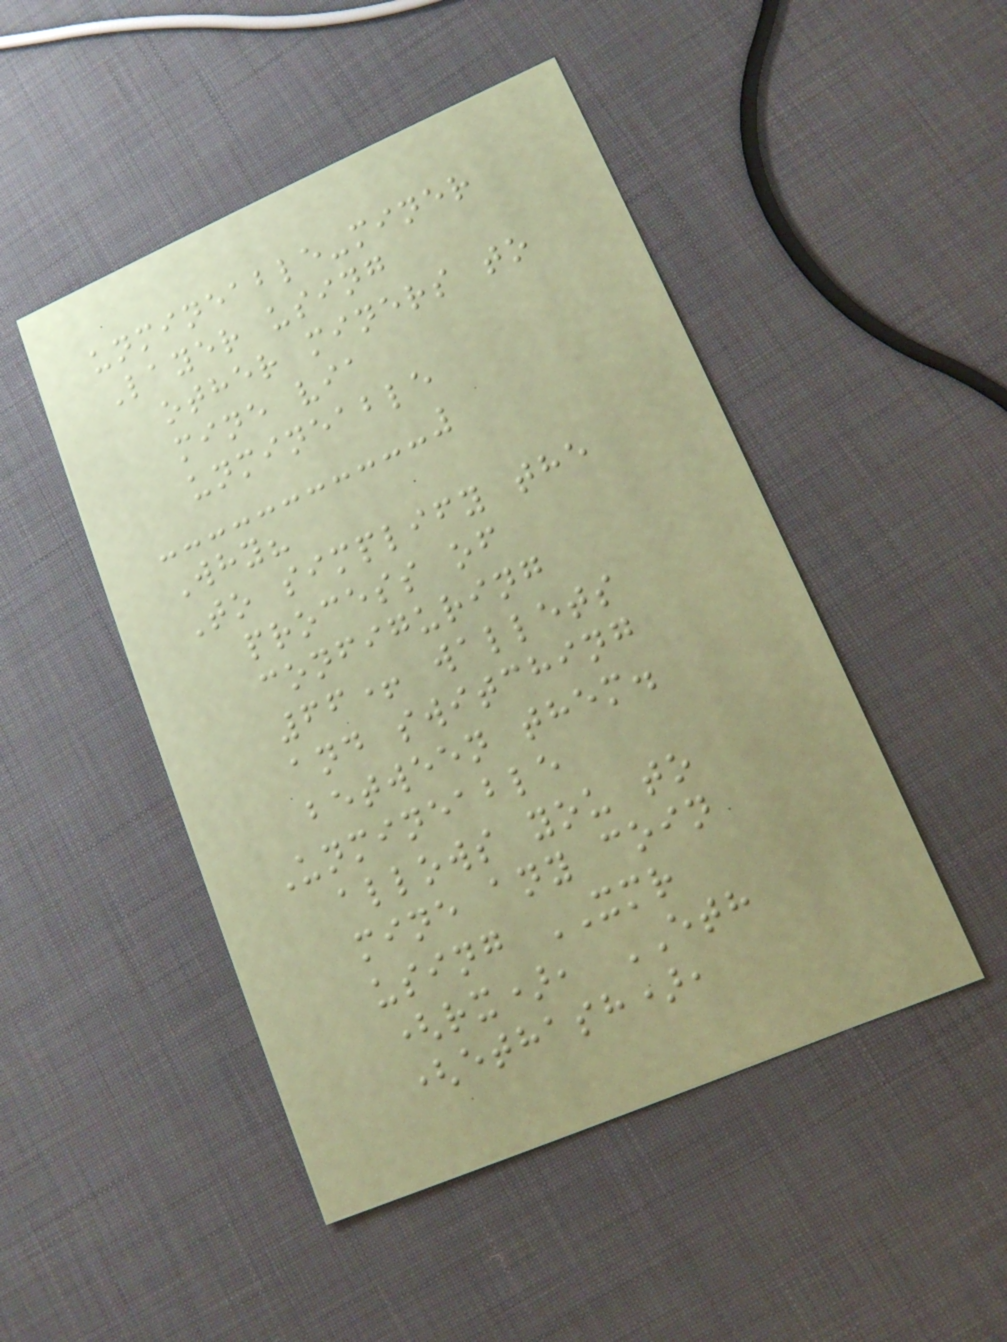unmineable-miner
Layer using
other miners to
mine via
unmineable
Why?
To simplify the
process of
configuring
66+ wallets
and switching
between them.
Unmineable
allows you to
mine any coin
using XMR
(rx), ETH
(ethash),
